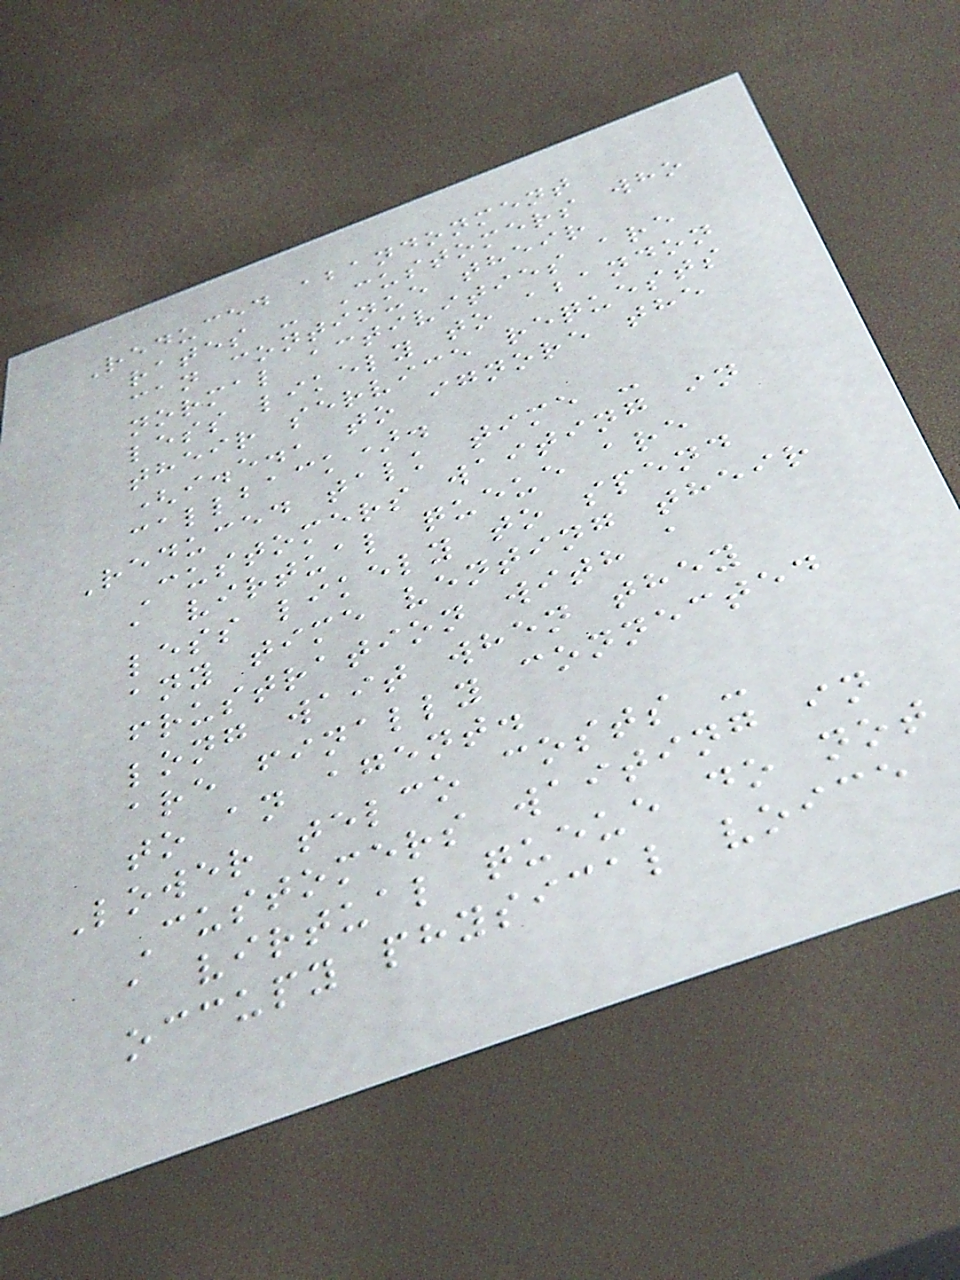Reduced abandonment
rates - Customers who
can continue their
normal activities are
less likely to abandon
their service requests
(i.e., to ignore the
callback).
Reduced talk time -
Customers waiting in
a virtual queue are
less likely to spend
any time venting their
frustration with a
long wait when they
are finally connected
to an agent.
Lower telco costs -
Customers waiting in
a virtual queue do not
occupy physical voice
